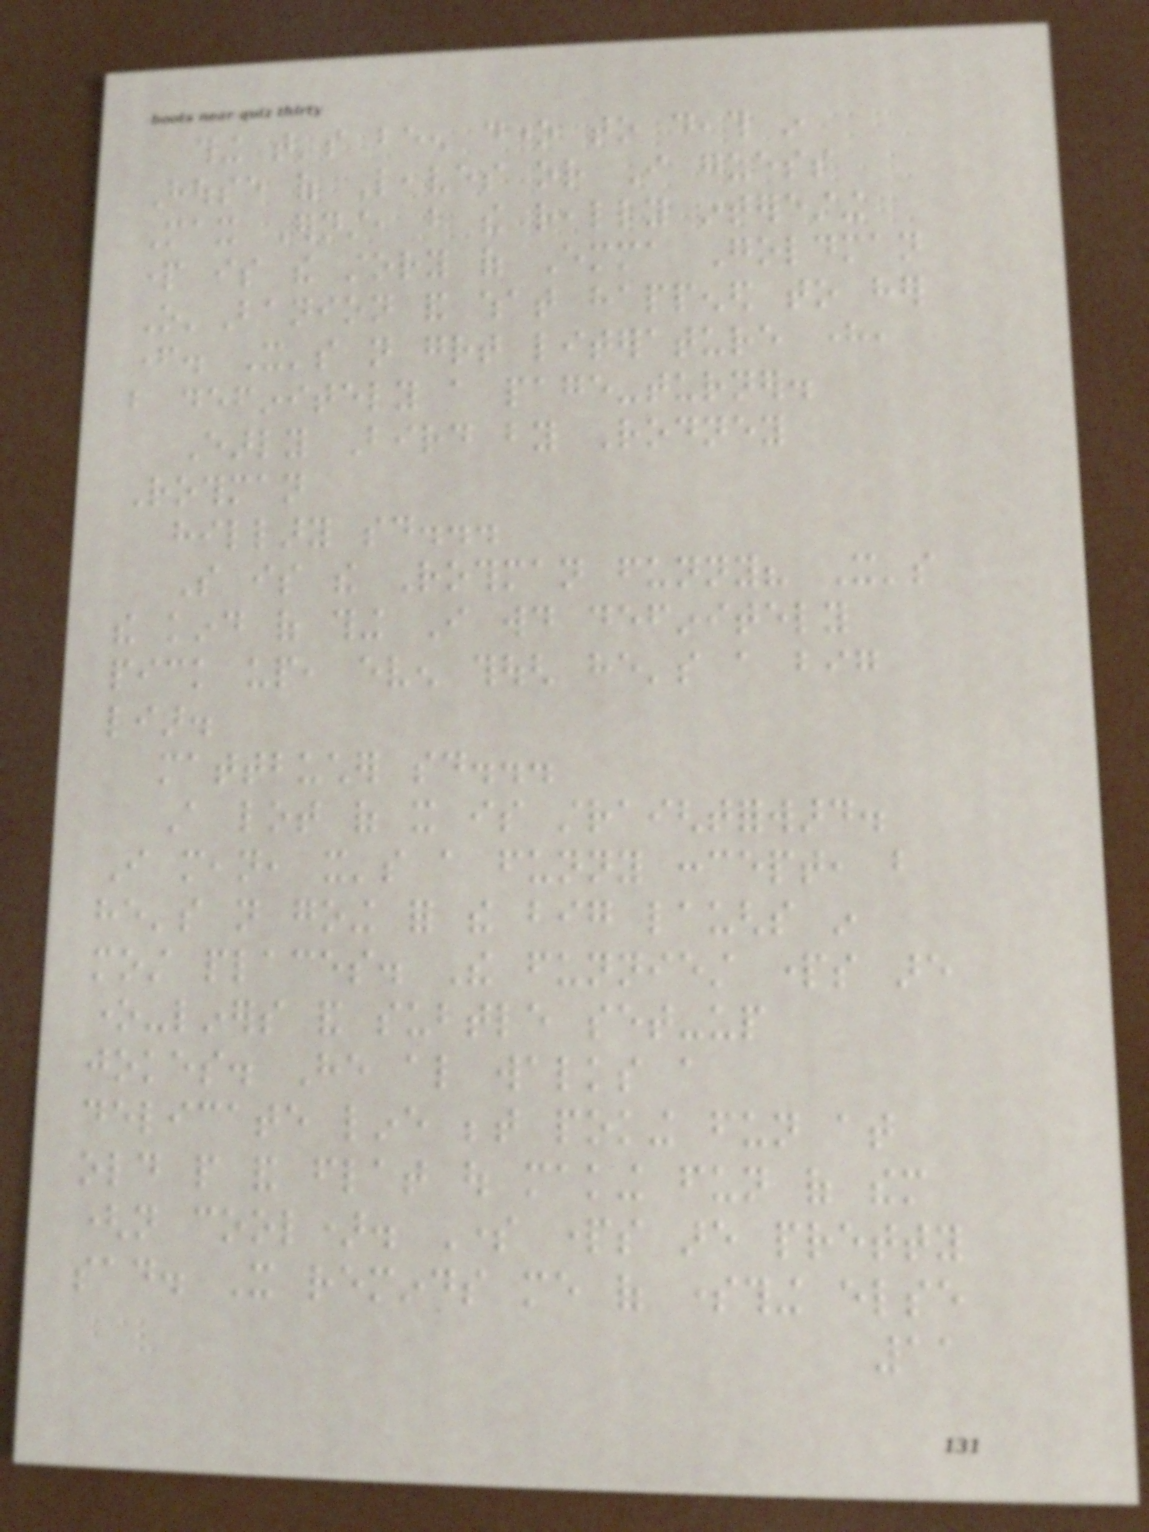thing that's been done to death in
House of Leaves or I guess
Max Ernst, but the really interesting
part is the story of Emma Goldman
O'Banion and what happened to her
father. It's not great literature here,
but definitely a page-turner.
Early Bird by Rodney
Rothman
hillary said...
So is the Rothman funny? It's
the kind of thing I would definitely
pick up, even though he's a big
liar.
mattbucher said...
A lot of it is straightforward.
I mean, it's a funny concept, but
he's not going for the big laughs in
most places. The funniest parts are
one-liners and subtle set-up
jokes. He also walks a
delicate line between poking fun at
old people and flat out making fun of them
(not cool). Some parts are pretty
sad. It reminds me of something else
11
